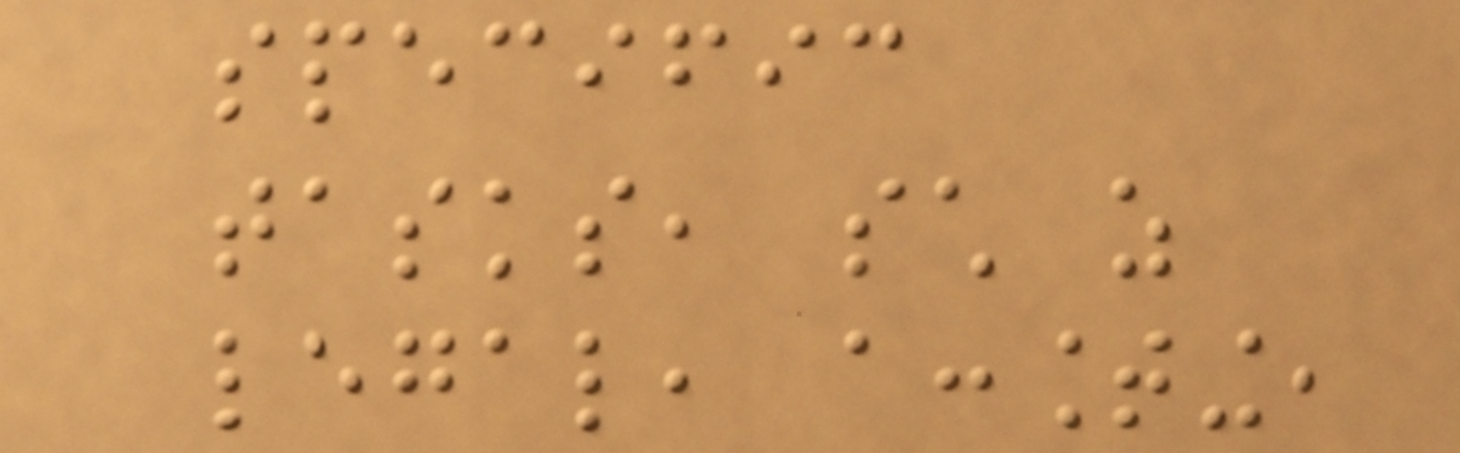specific
tasks, such as
legal, accounting,
